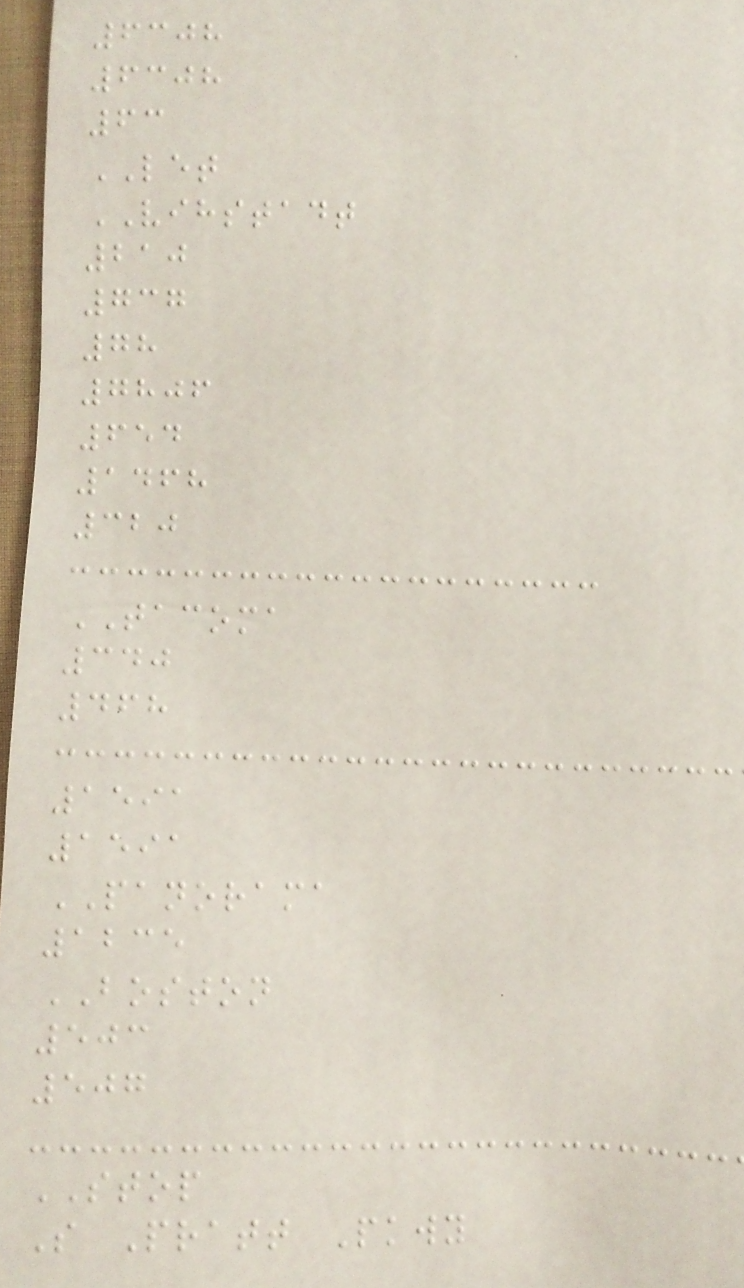6308
6308
63
LET
VIHSTADT
210
737
78
7806
654
1468
320
TACOMA
340
468
1591
1591
PANORAMA
1235
BOSTON
503
507
STOP
S Pratt Pkwy
